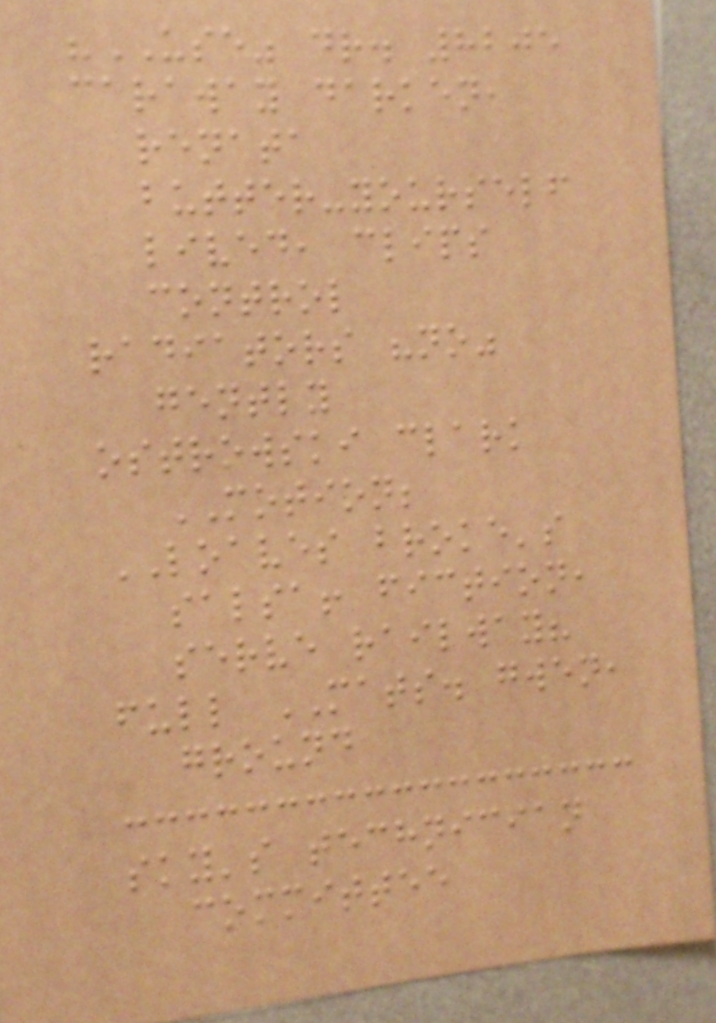"USE" dr. 8205
caraway darken,
renata
butter-yourself
lived, clips
control
radiators "no"
gently
ostrowski clark
MOTION;
LOAVES broke's
salsa! fiction,
serve railway?
full MATS. gwen,
ground
sky's technician
committee
